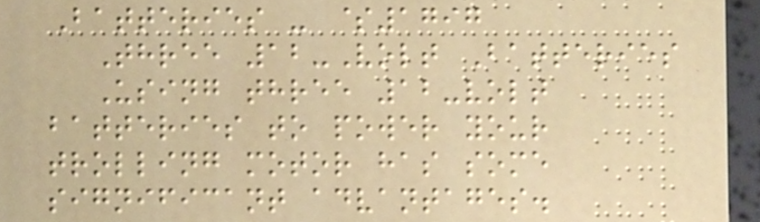Batteries - $1797
Three 12-Volt Batteries
Using three 12-volt
batteries to power your
trolling motor has some
significant advantages.
